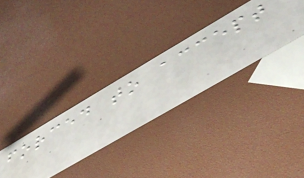forced to accept
